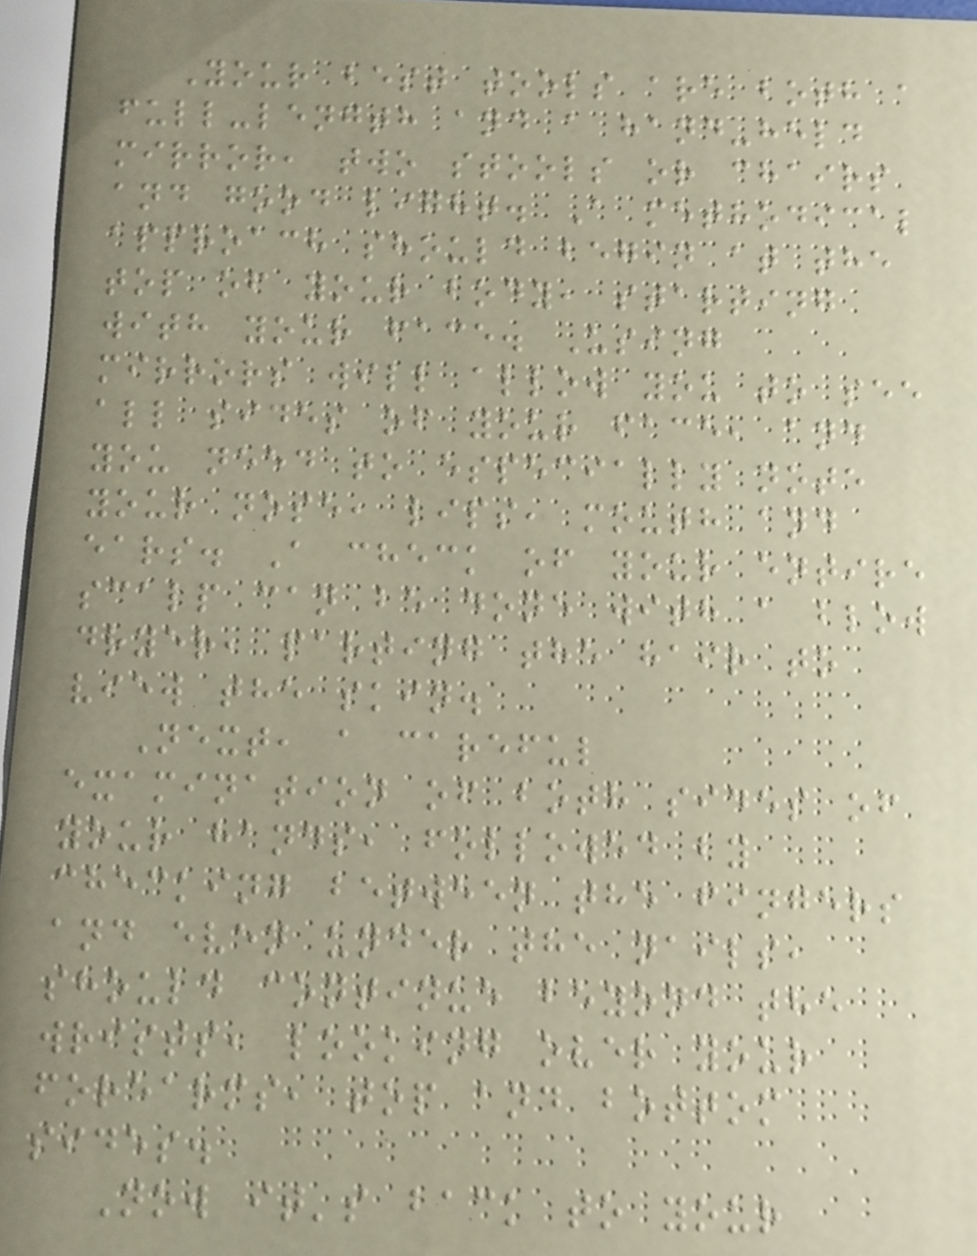Your best tools are both a
full-length and a hand-held
mirror, two stools or chairs
and good light. A methodical
approach should begin at the
top of your body, starting
with your face. Using
mirrors will allow you to see
all sides of your face, and
you need to especially note
your nose, lips, mouth and
ears. A check of your entire
scalp can be done with a blow
dryer, parting the hair to
view the skin.
Next, a careful
examination of both sides of
your hands, followed by
checking between the fingers
and even under the nails,
should continue beyond the
wrists, looking over your
forearms, top and bottom
sides.
Now it's back to your
